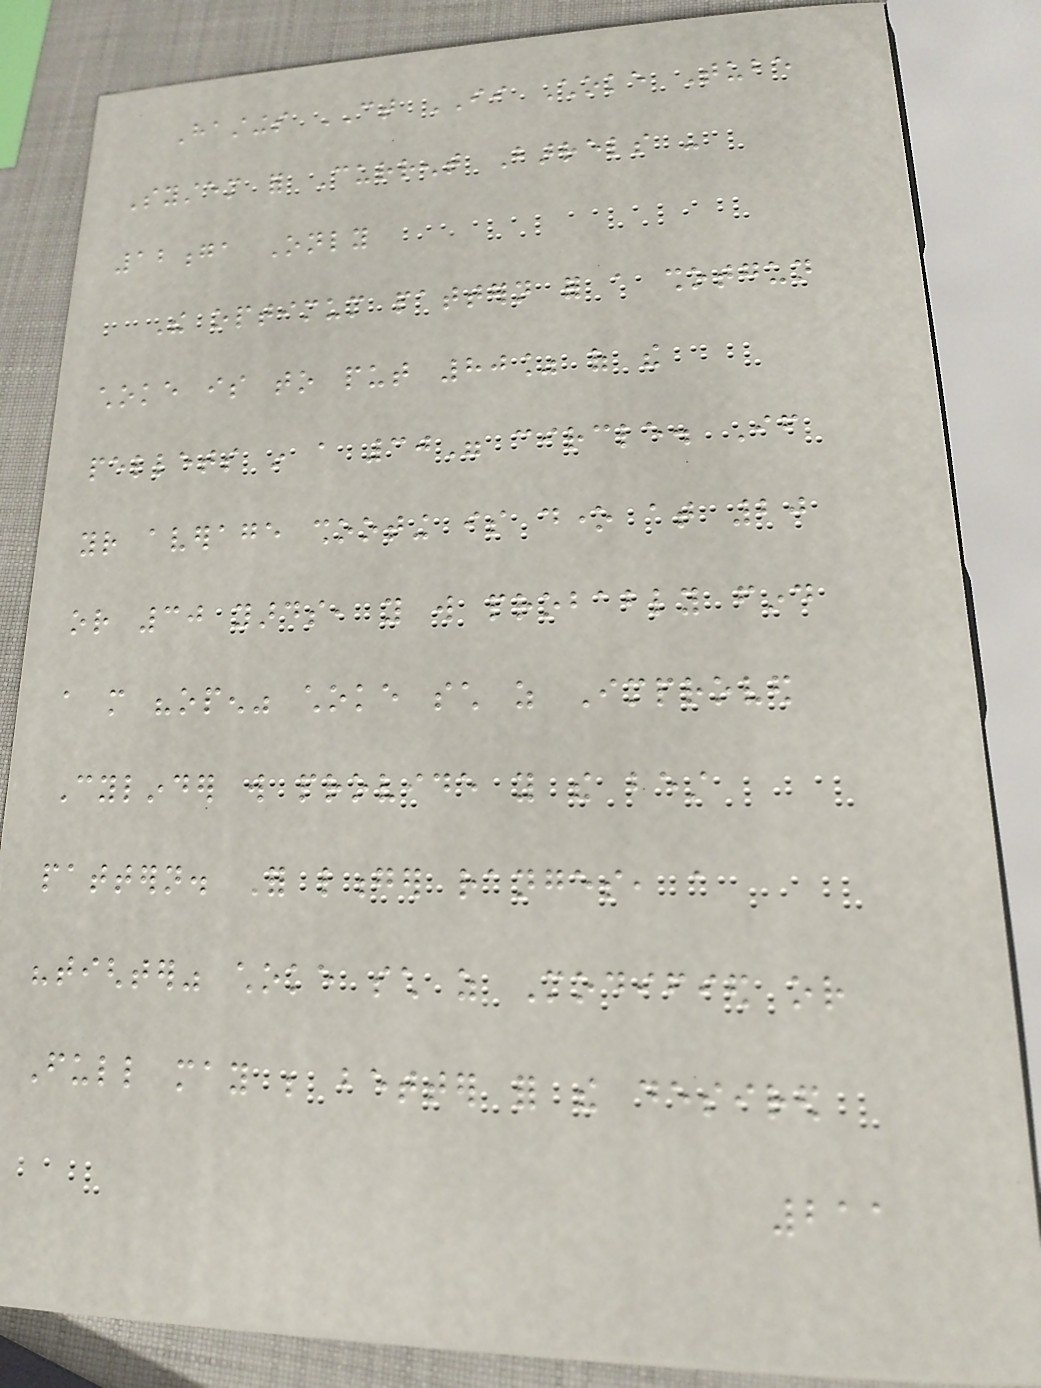Hastings CT II Choke Tube
System for Current Barrels -
12ga Only
The optimum pattern for a shotgun
choke is to put 80% of the
pellets in a 30" circle. If
your average shooting is done at 20
or 30 yards, you will probably find
a more "open" choke such as Improved
Cylinder will provide you the best
pattern. For longer ranges, a
"tighter" choke such as Modified or
Full may be better for the desired
211
